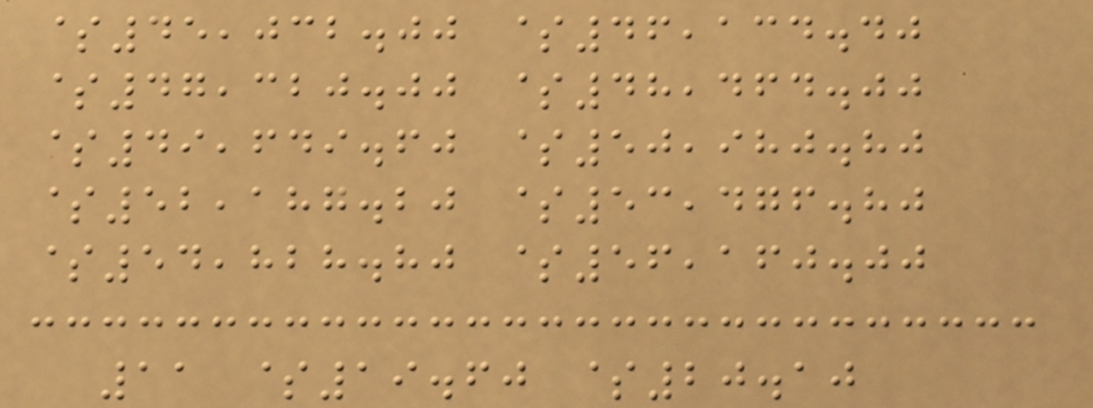$45,032.00 $46,134.40
$47,320.00 $48,464.00
$49,649.60 $50,980.80
$52,187.20 $53,476.80
$54,828.80 $56,160.00
11 $19.60 $20.10
